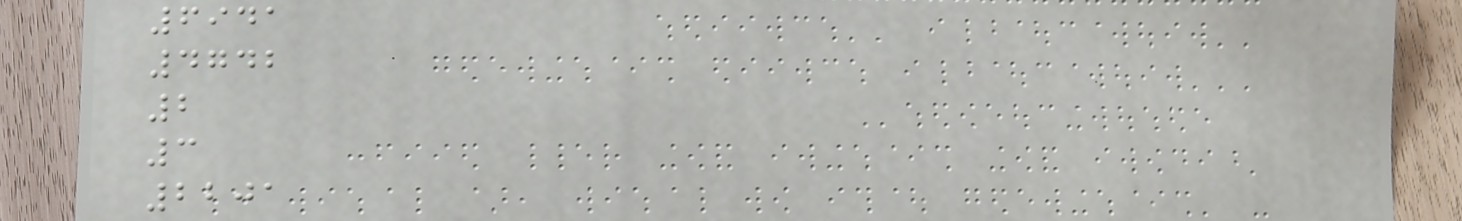6941
4742
2
3
2201
